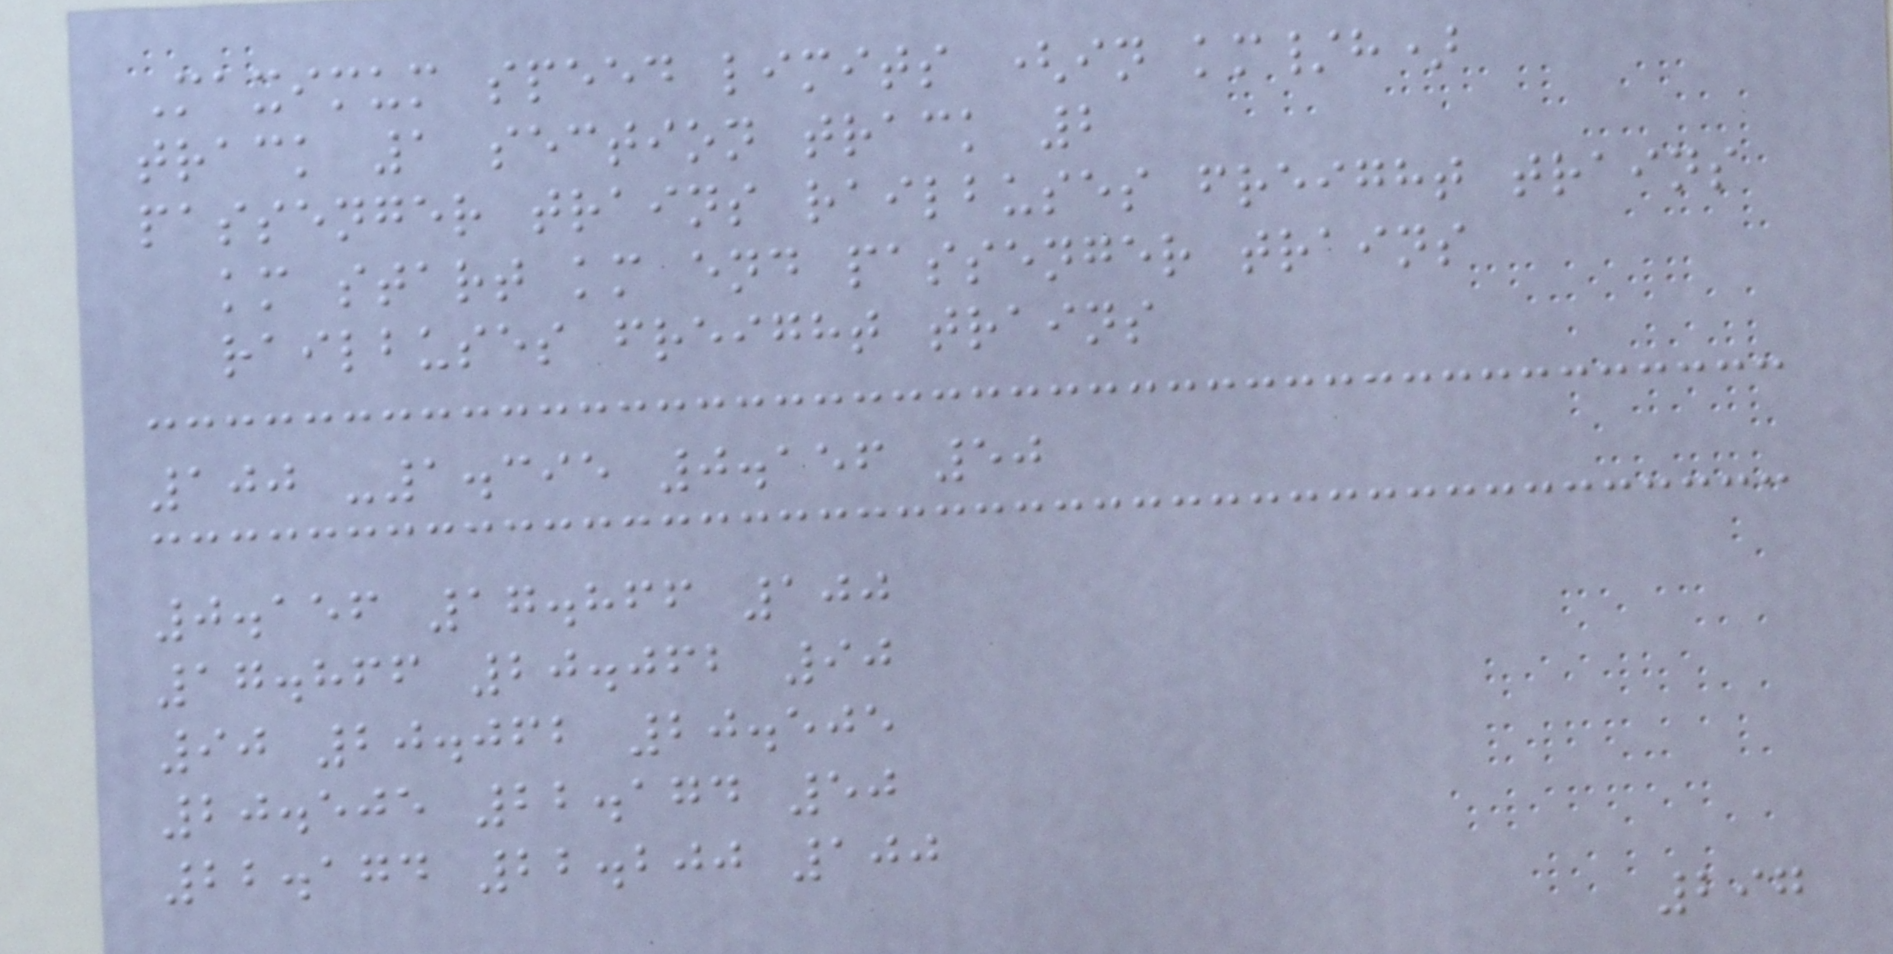Maximum speed limits (in km/h)
track 1 section track 2
passenger trains railbuses freight trains
km start km end passenger trains
railbuses freight trains
100 -1.395 0.156 50
0.156 17.866 100
17.866 20.062 90
90 20.062 20.505
20.505 22.174 50
22.174 22.200 100
297
